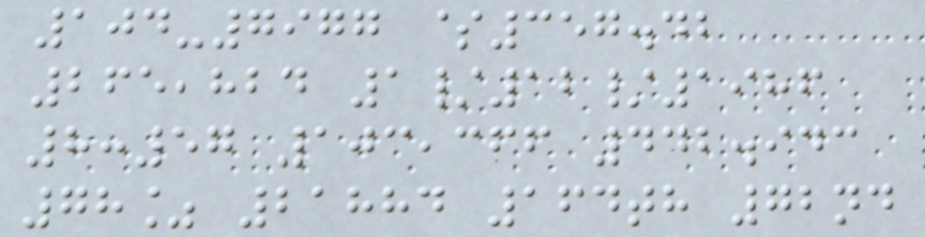104-7977 $357.42
265,824 1/12/1986
8:57 103,366 442.943
78% 21884 164th 72nd
